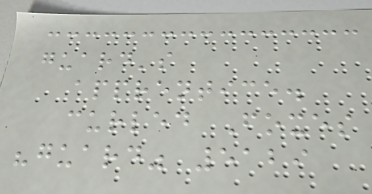guard's
apprentice.
curled Foxes
"guard" 5129
